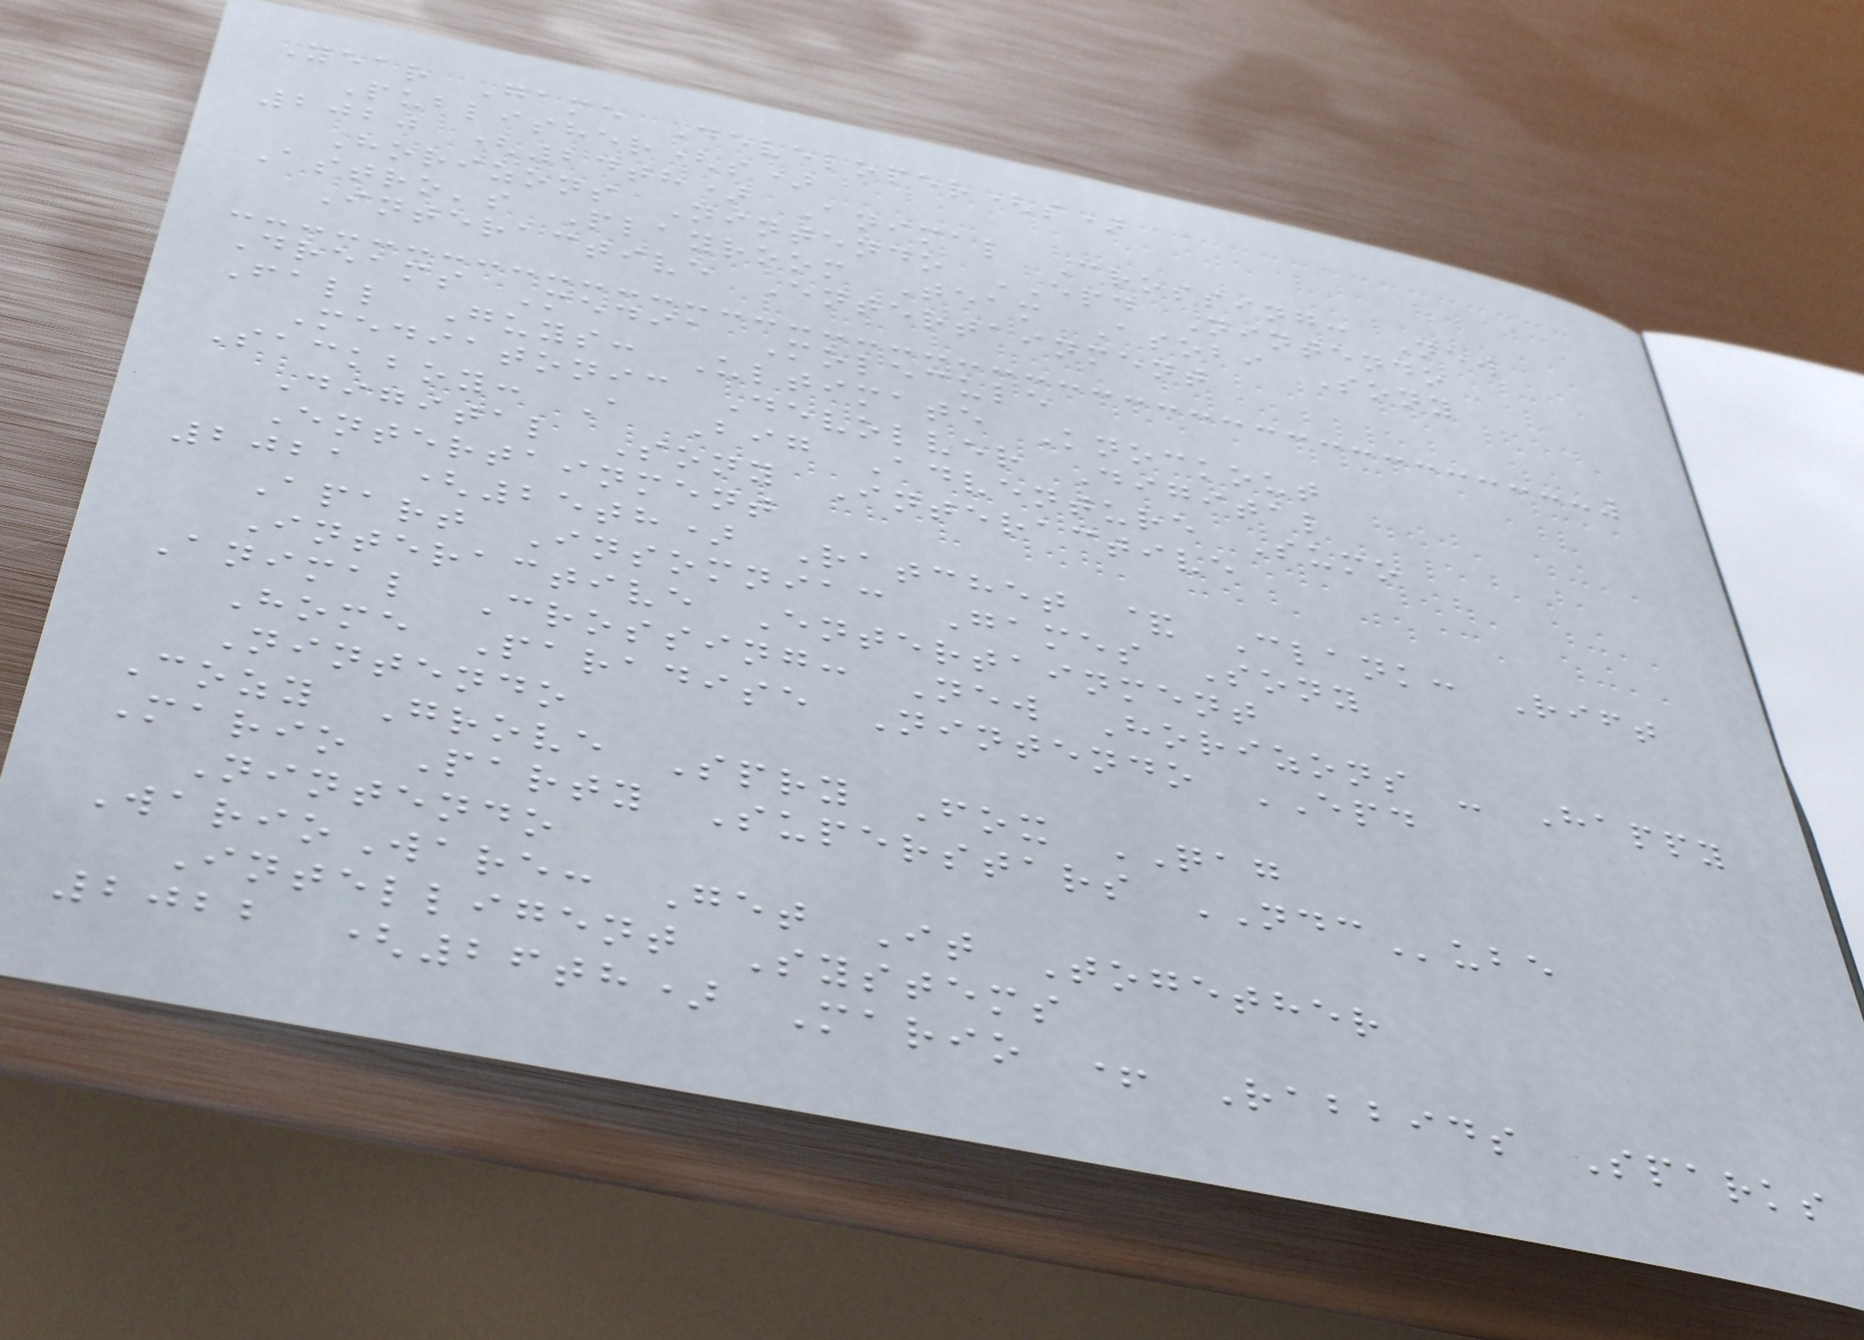Year Game Developer(s)
Publisher(s)
2020 (24th) Animal Crossing: New
Horizons Nintendo EPD Nintendo
Astro's Playroom Team Asobi Sony
Interactive Entertainment
Dreams Media Molecule
Fall Guys: Ultimate Knockout
Mediatonic Devolver Digital
Sackboy: A Big Adventure Sumo
Digital Sony Interactive
Entertainment
2021 (25th) Ratchet & Clank: Rift
Apart Insomniac Games Sony
Interactive Entertainment
Animal Crossing: New Horizons - Happy
Home Paradise Nintendo EPD
Nintendo
Cozy Grove Spry Fox QAG
Mario Party Superstars NDCube
Nintendo
WarioWare: Get It Together
Intelligent Systems
2022 (26th) Mario + Rabbids Sparks
